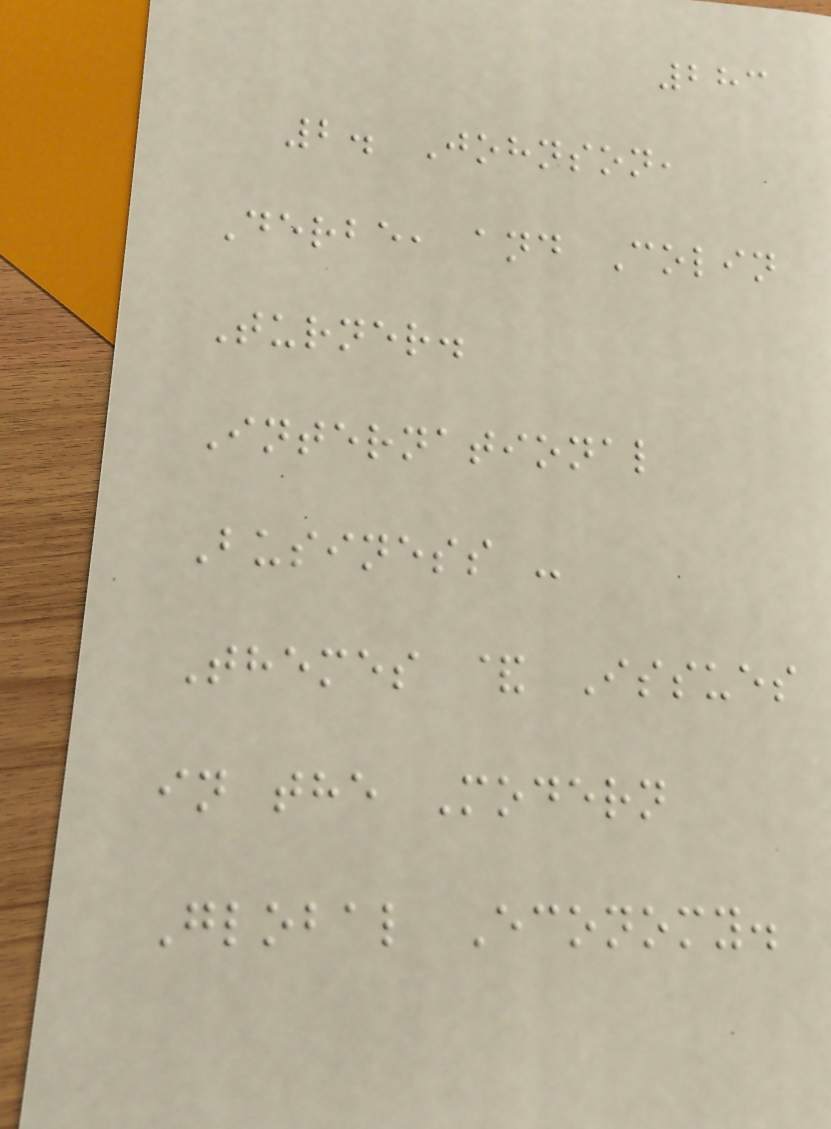283
2. Johnson,
Derbe, and Colin
Turner.
International
Business -
Themes & Issues
in the Modern
Global Economy.
